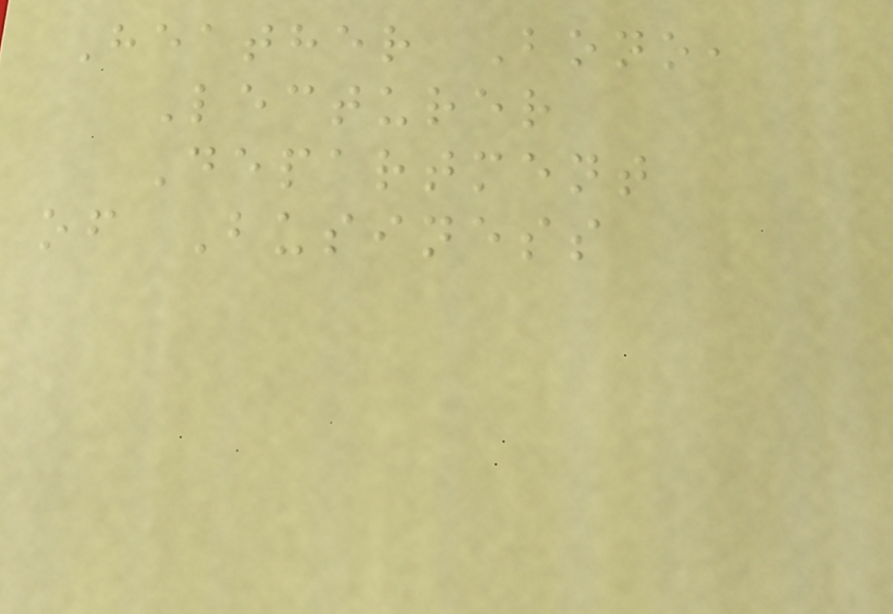Heather Bono,
Lecturer
Department
of Business
